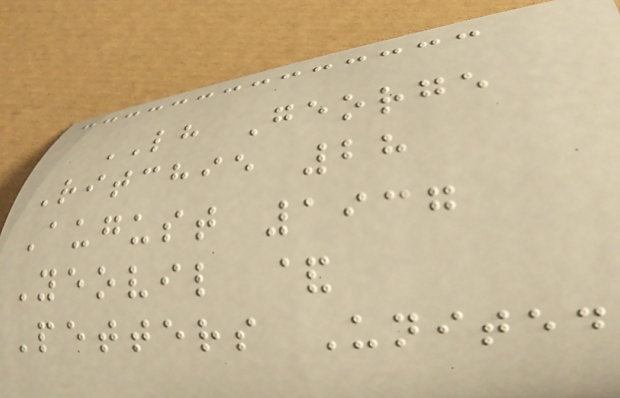LH George
Ritchie 28
August 1937
Yeovil &
Petters United
